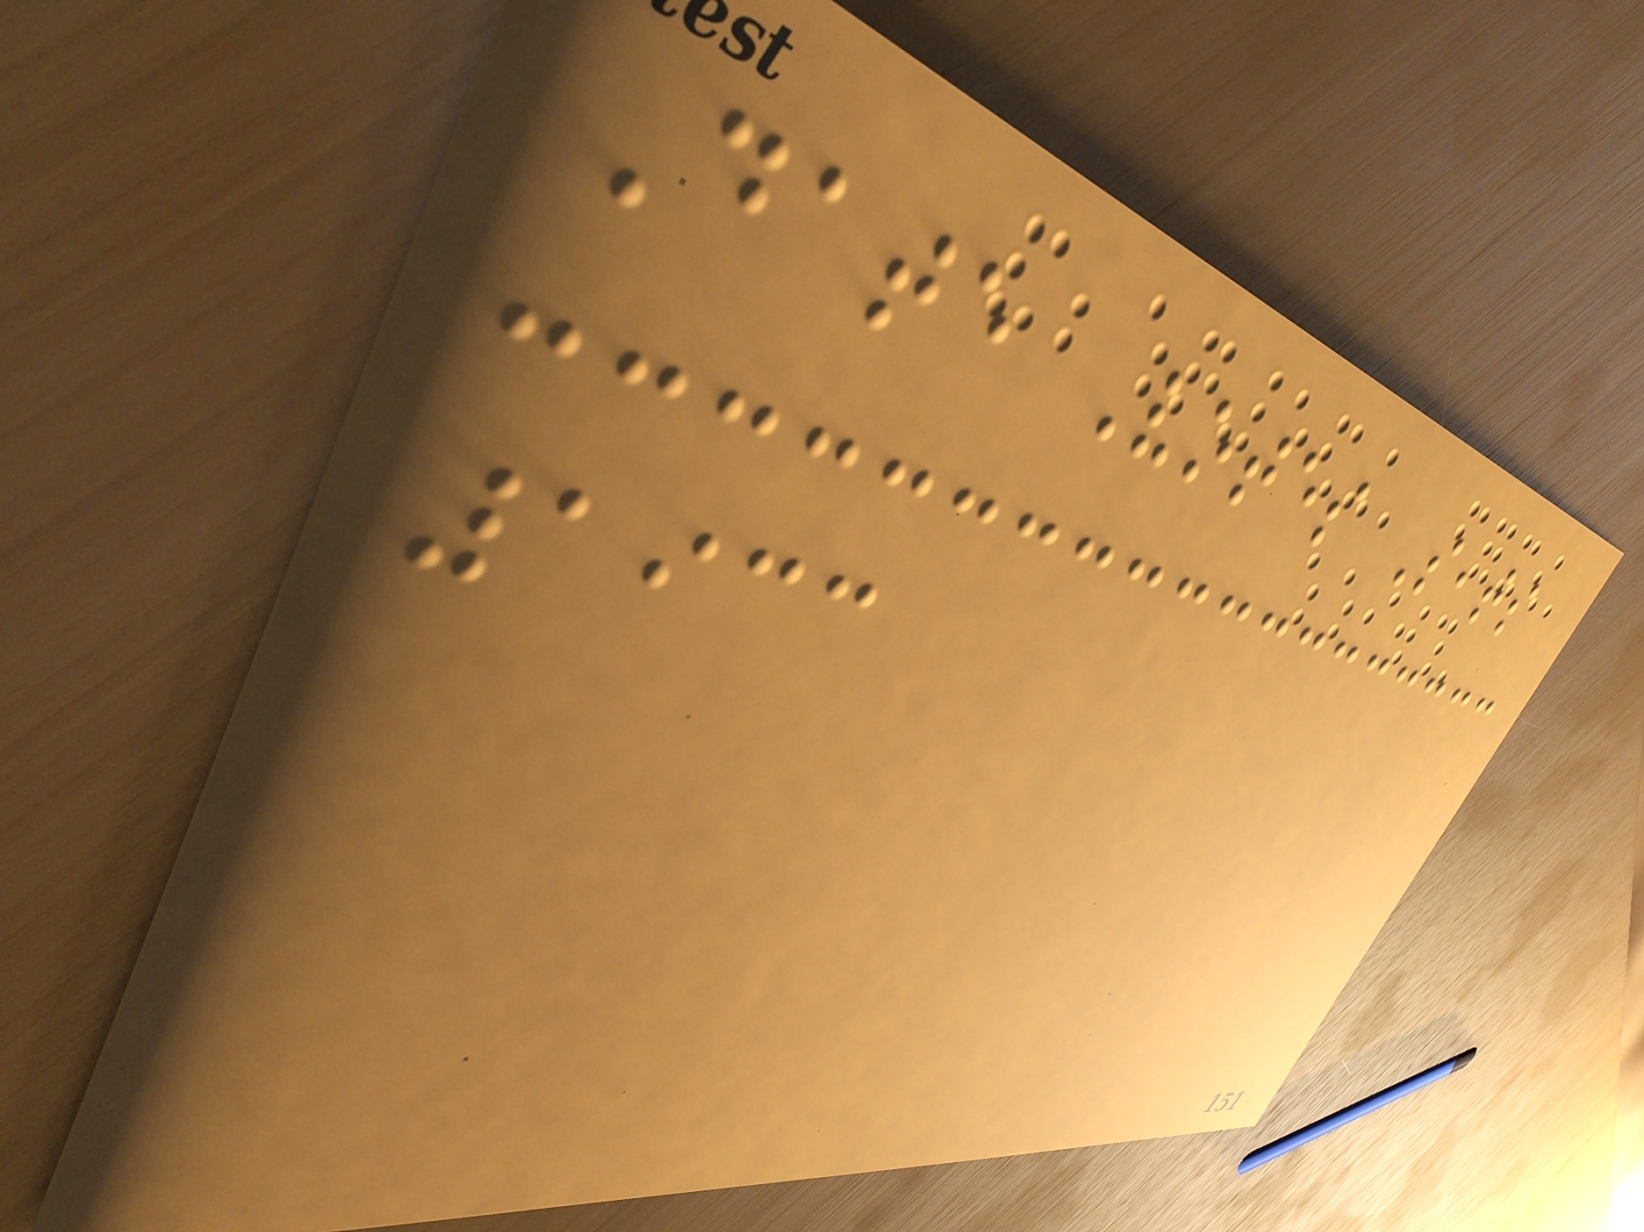Date Votes Seats
1933
